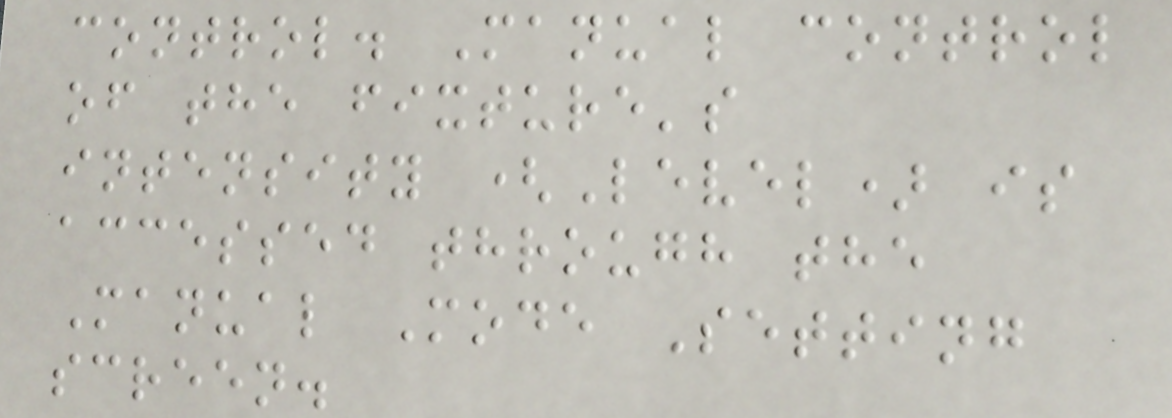control. Manual control
of the fixture's
intensity (Level) is
accessed through the
Manual Mode Setting
screen.
